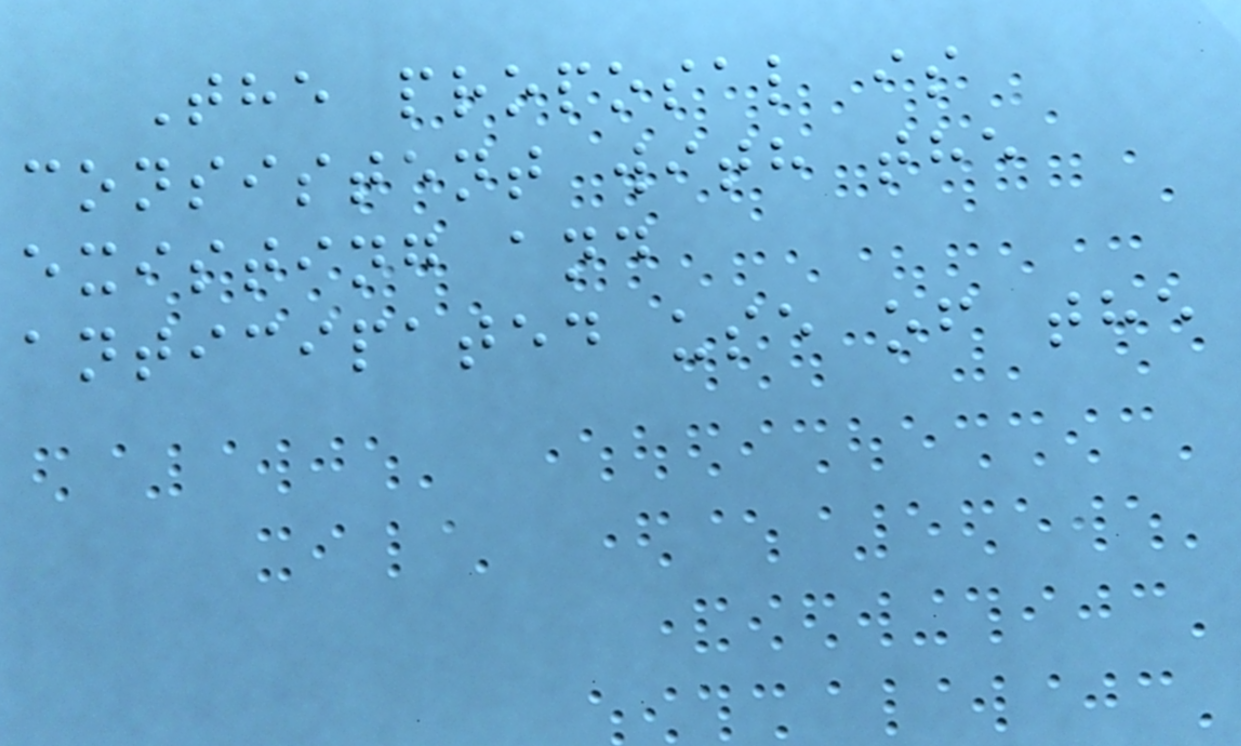The proposal is
consistent with the
existing and
anticipated use of the
